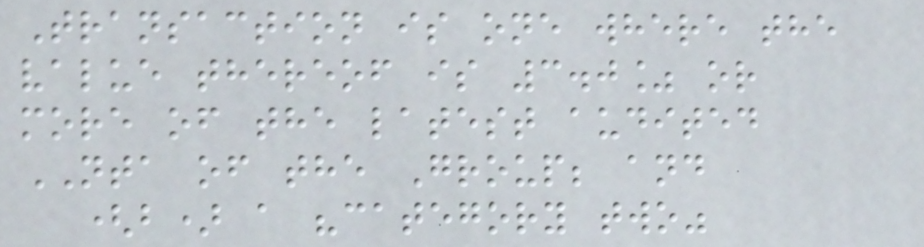Transaction is one where the
value thereof is 3.0% or
more of the latest audited
NTA of the Group; and
(b) a "category two"
